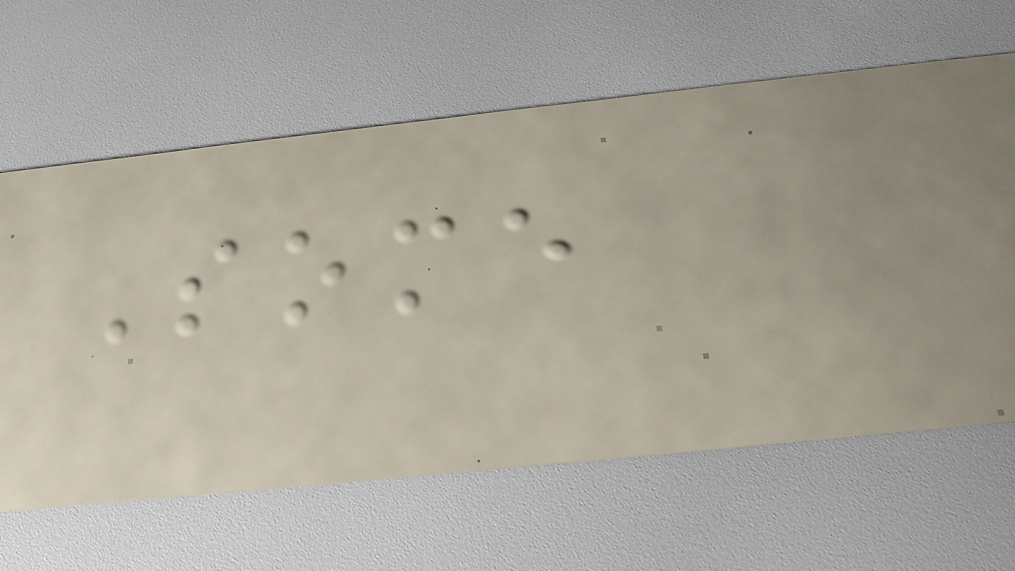Some
